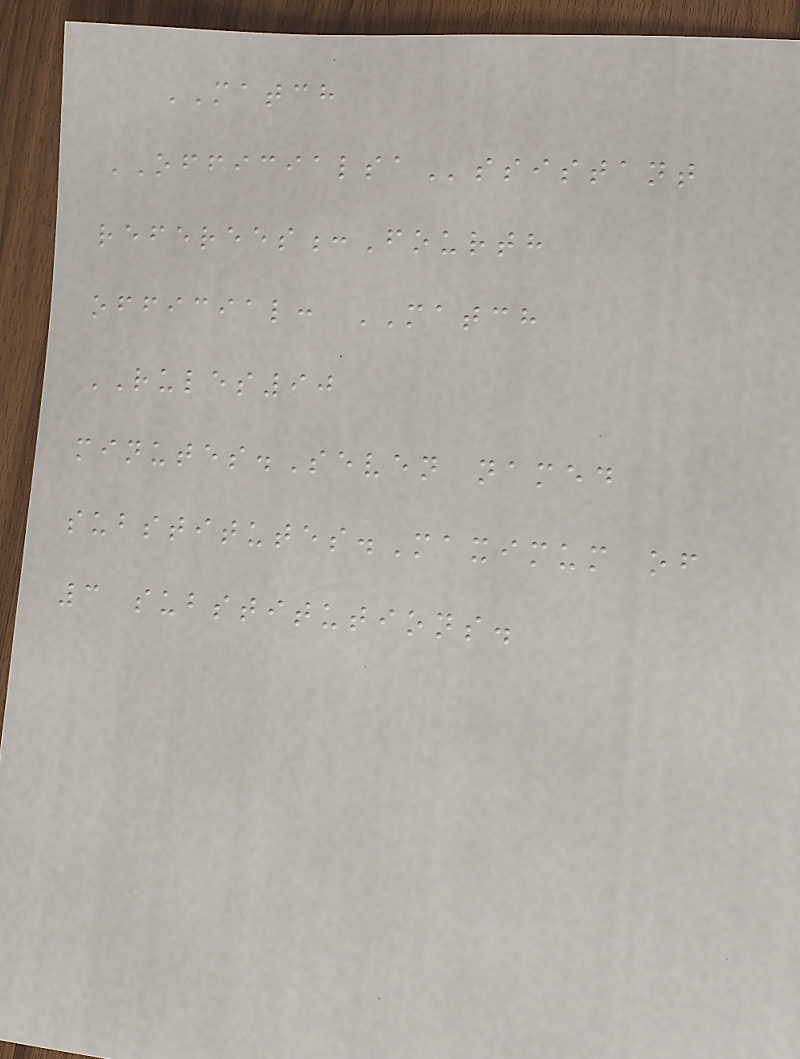MATCH
OFFICIALSAssistant
referees:Fourth
official: MATCH
RULES90
minutes.Seven named
substitutes.Maximum of
3 substitutions.
